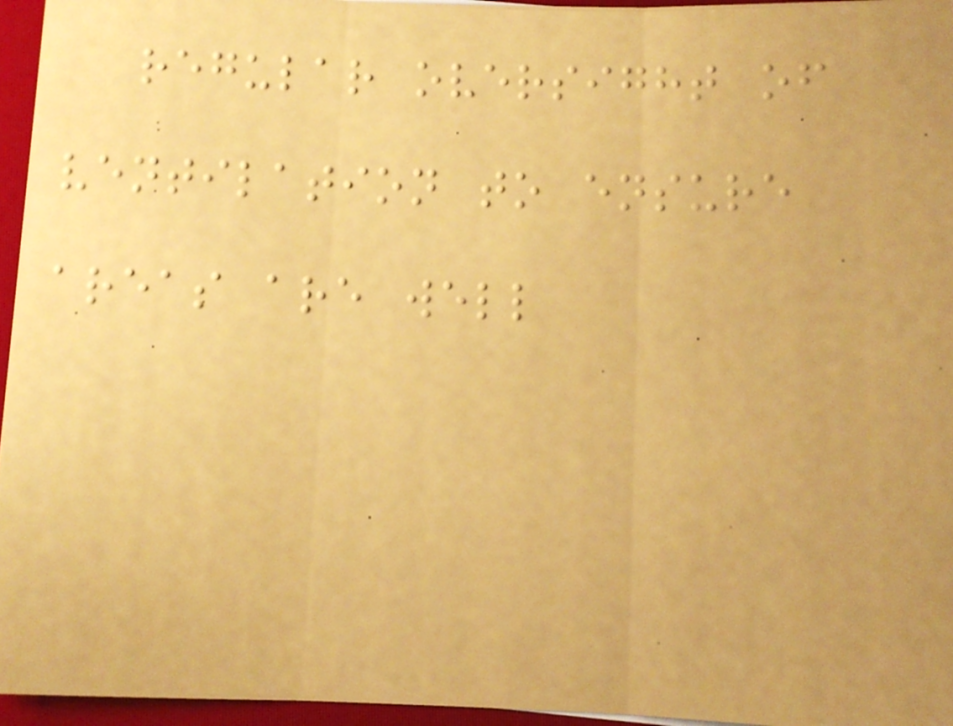regular oversight of
ventilation to ensure
areas are well
